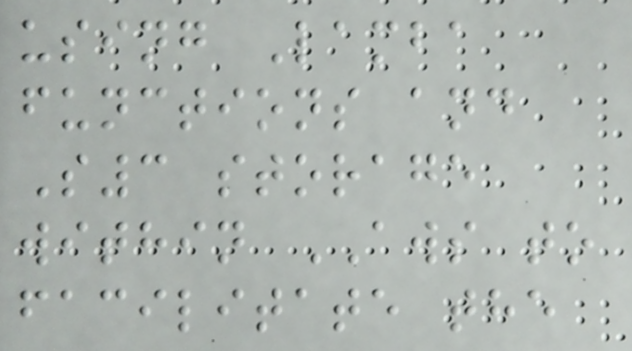using Lamba
functions and
S3 storage
within AWS to
facilitate the
